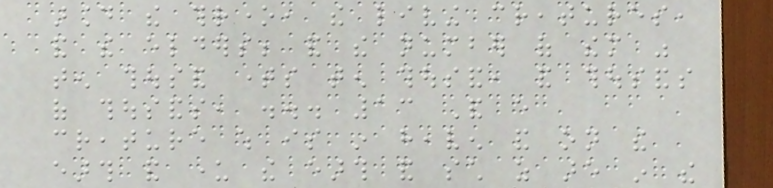around the throne, the living creatures,
and the elders; and the number of them was
ten thousand times ten thousand, and thousands
of thousands, ... 13 And every
creature which is in heaven and on the
earth and under the earth and such as are in the
